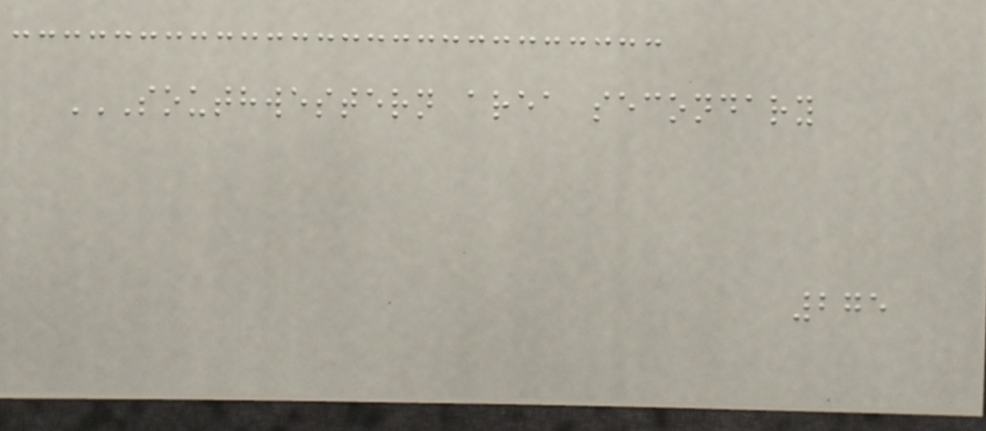SOUTHWESTERN AREA SECONDARY
275
